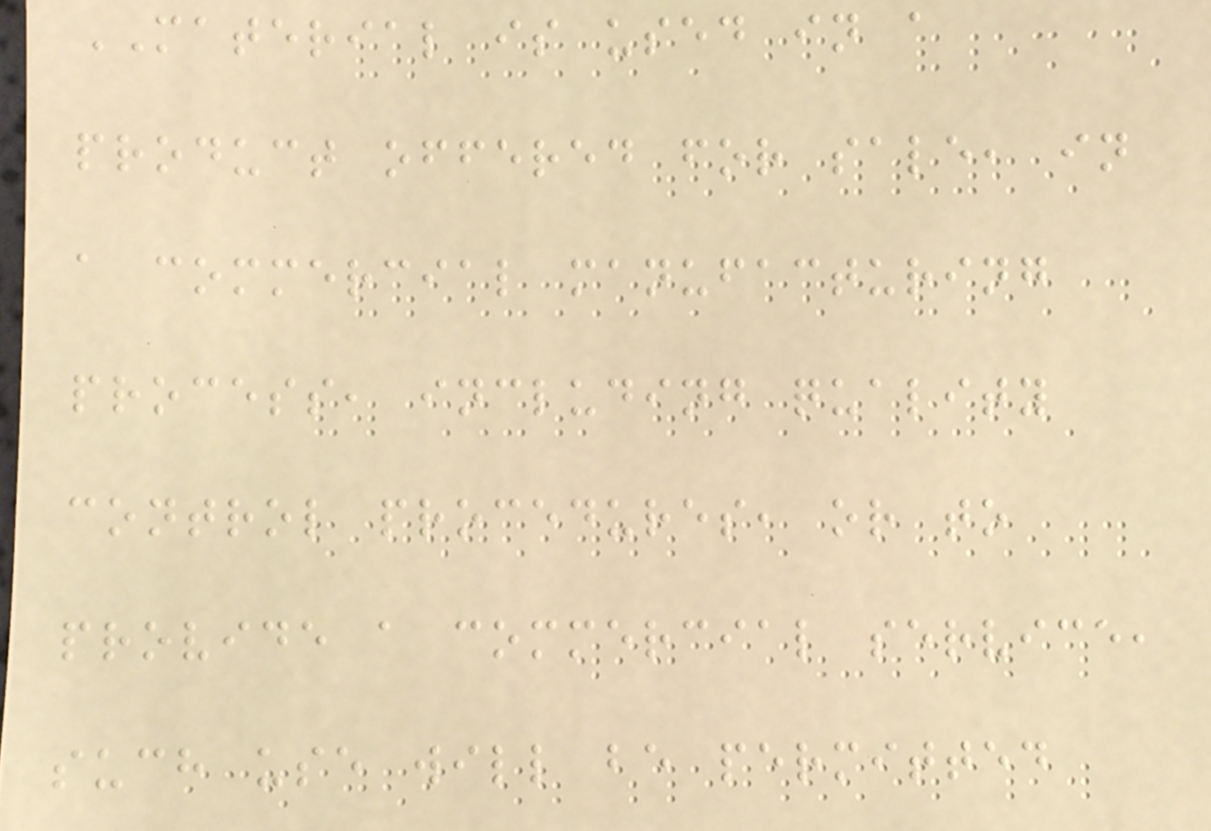MATERIAL is used in a
product offered for sale, in
a commercial manufacturing
process, including quality
control procedures, or to
provide a commercial service,
such use will be permitted
